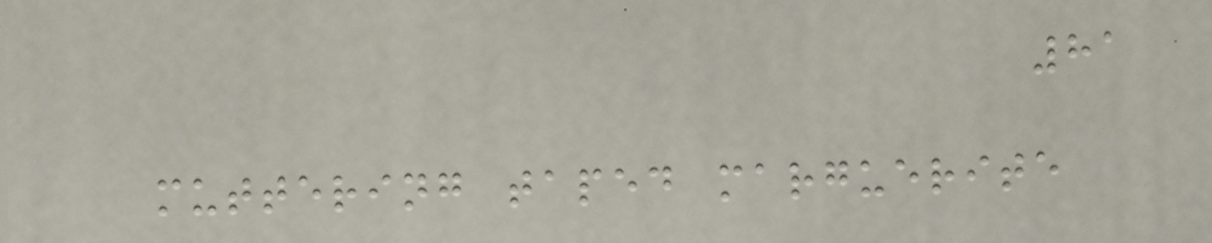81
muttering taped marguerite
